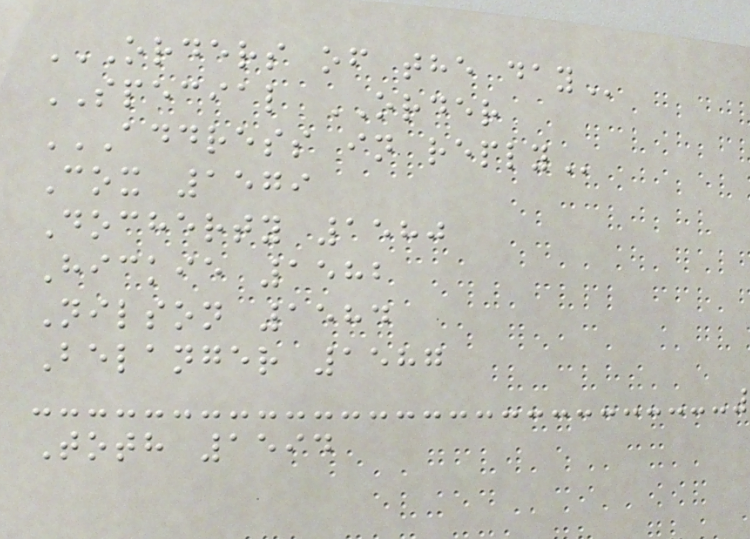ORDERS OF THE DAY
SPECIAL ORDER
ADDRESS IN REPLY
Cox 1579
Docherty 1580
Hickie 1582
Nilson 1584
Belanger 1587
Toth 1594
